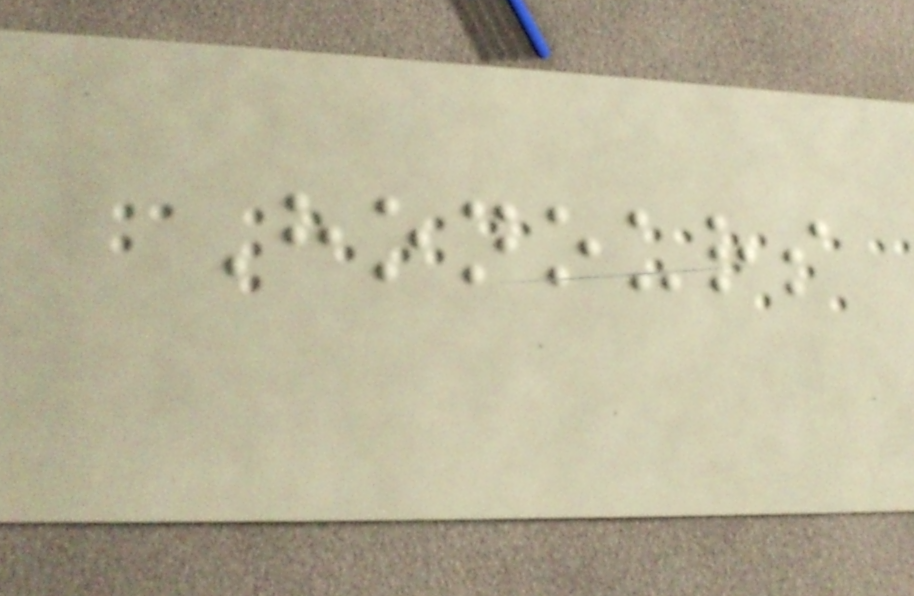Honours
